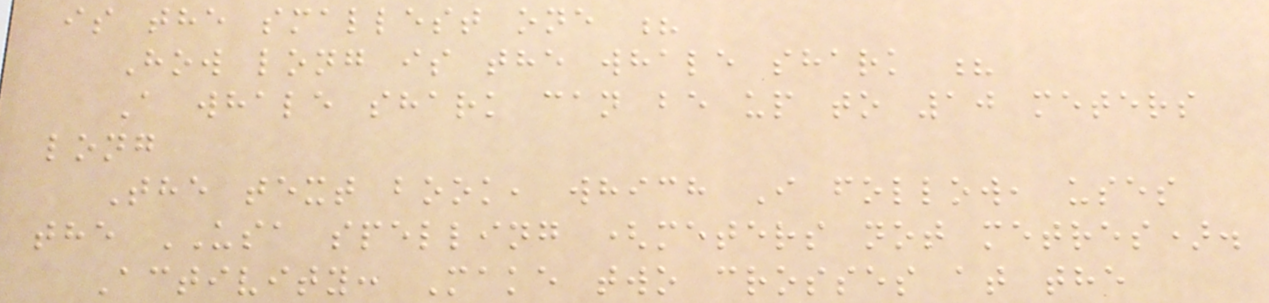is the smallest one ?
How long is the whale shark ?
A whale shark can be up to 10 meters
long
The text book, which I follow, uses
the USA spelling (meters not metres).
Activity: Make two crosses at the
